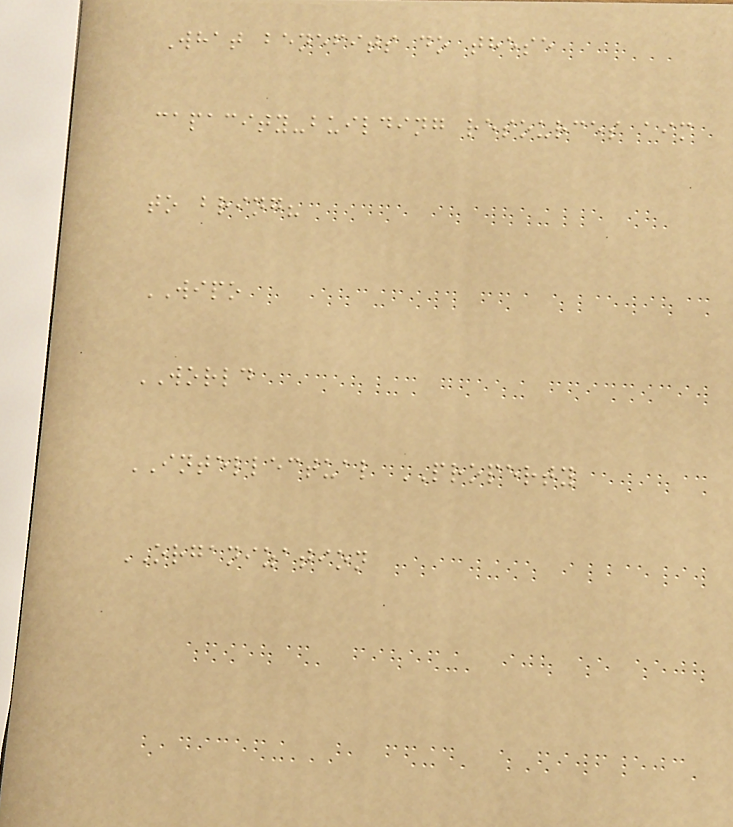What benefits do these
capacity-building resources aim
to bring?
WIPO
WORLD
INTELLECTUAL PROPERTY
ORGANIZATION
